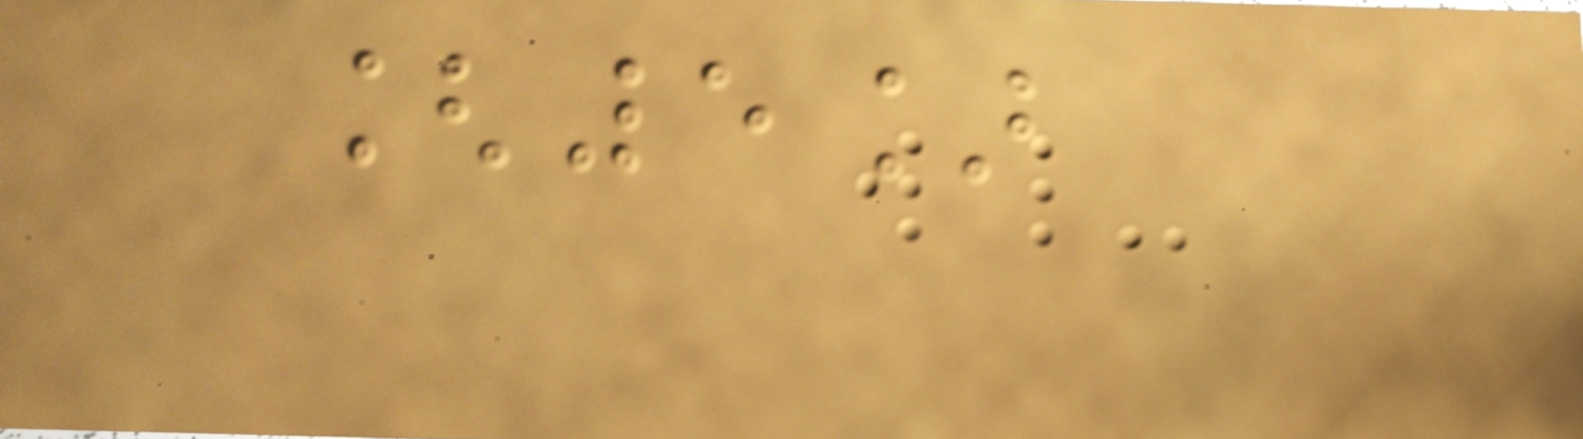[5]
